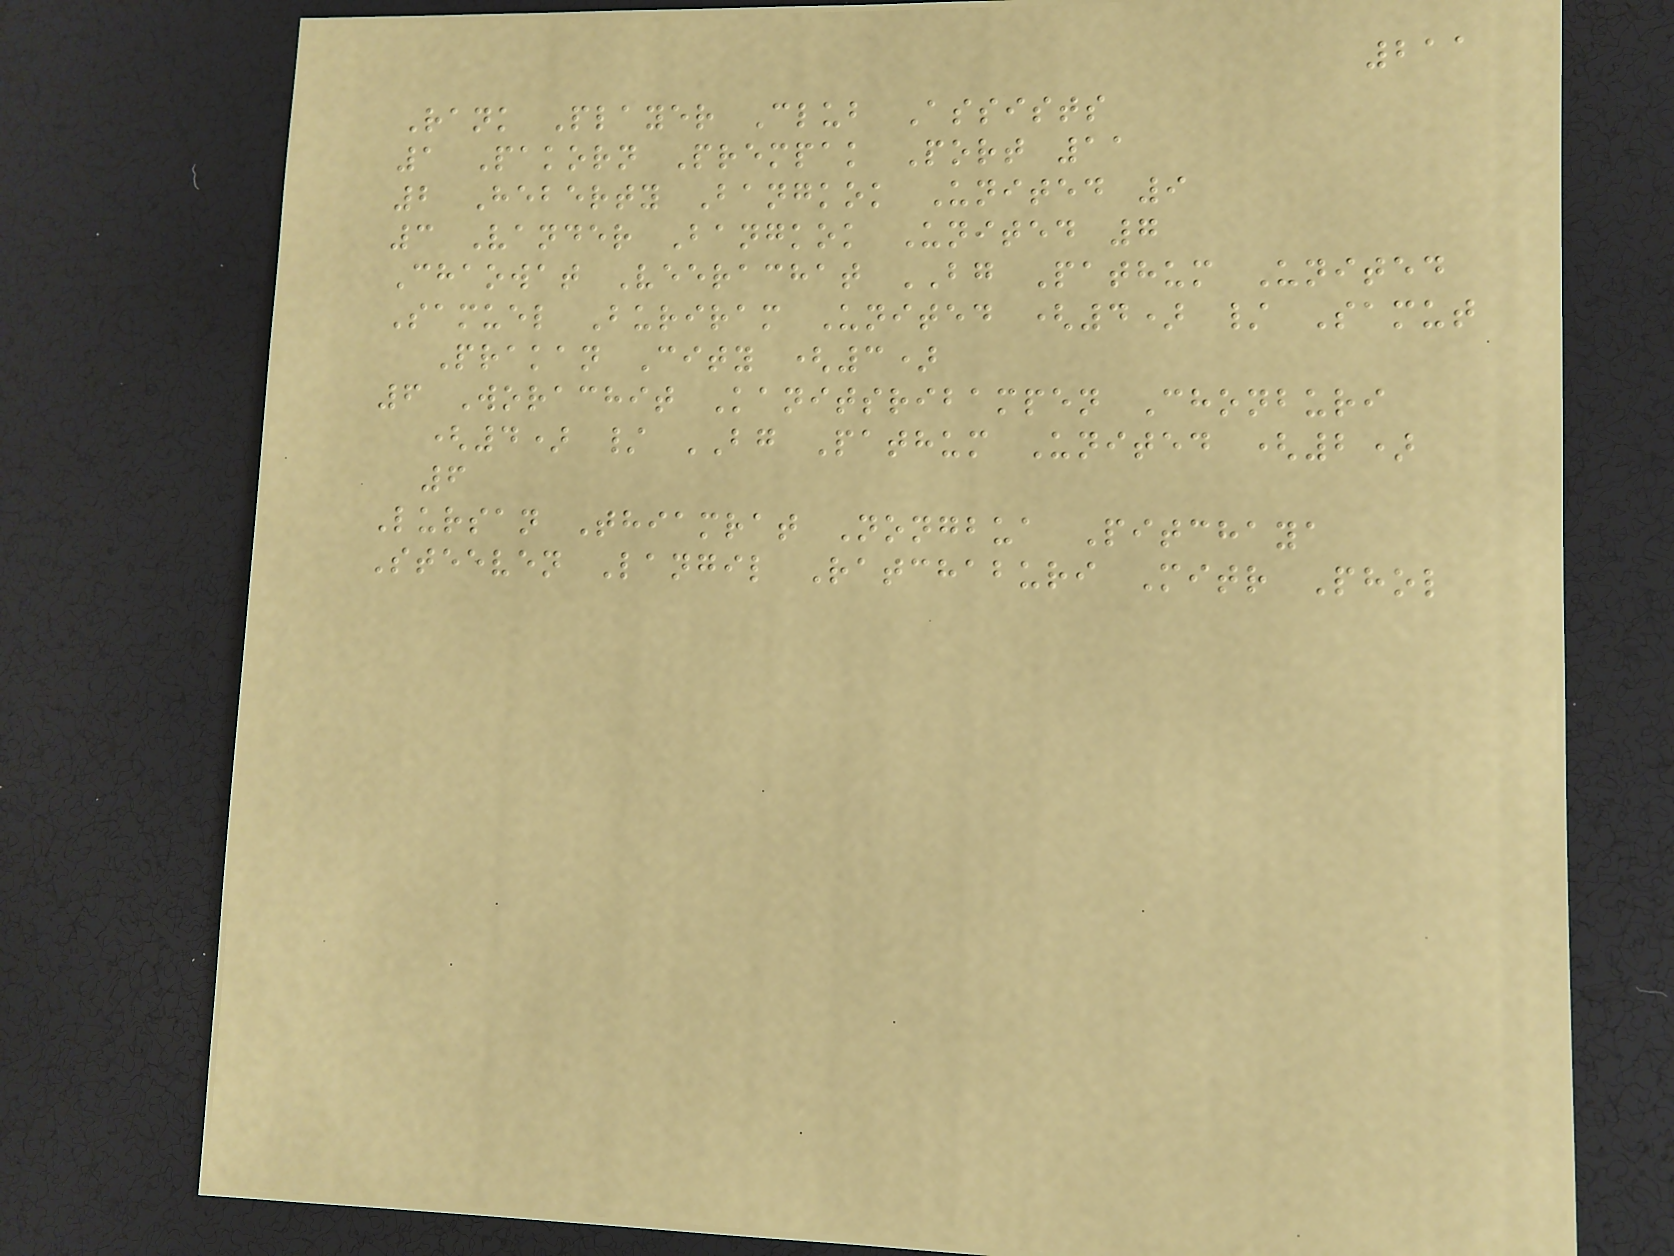211
Rank Player Club Assists
1 Pakorn Prempak Port 11
2 Heberty Bangkok United 9
3 Vander Bangkok United 7
Chaowat Veerachat BG Pathum United
Samuel Buriram United (4) / Samut
Prakan City (3)
6 Worachit Kanitsribampen Chonburi
(4) / BG Pathum United (2)
6
Lursan Thiamrat Nongbua Pitchaya
Steeven Langil Ratchaburi Mitr Phol
